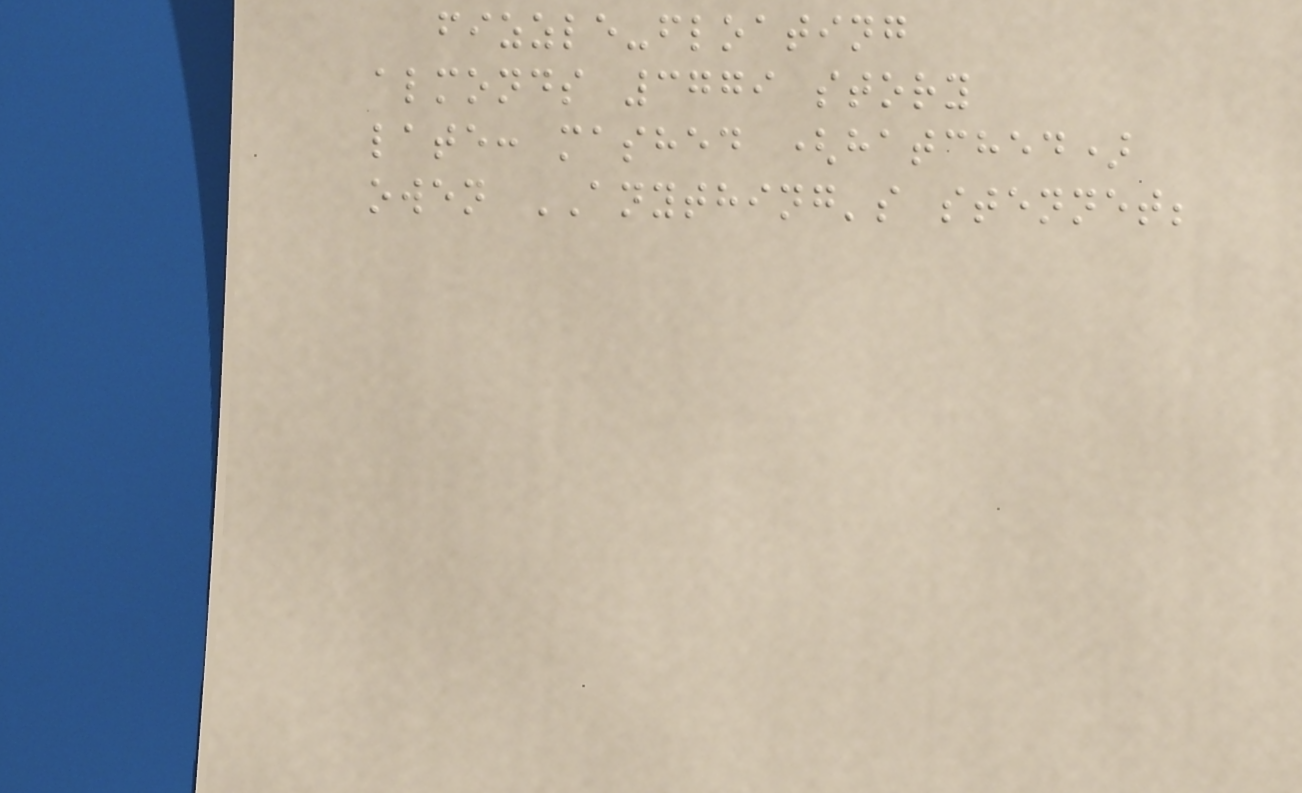fizzle-floating
almonds 3779 story
late: mashed (hatched)
owen ANYTHING's stennet;
